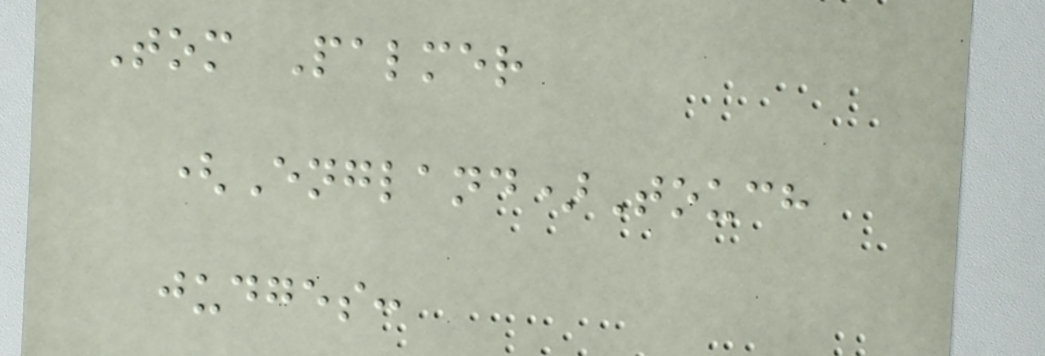Tom Palmer
(England)Touch
judges:
